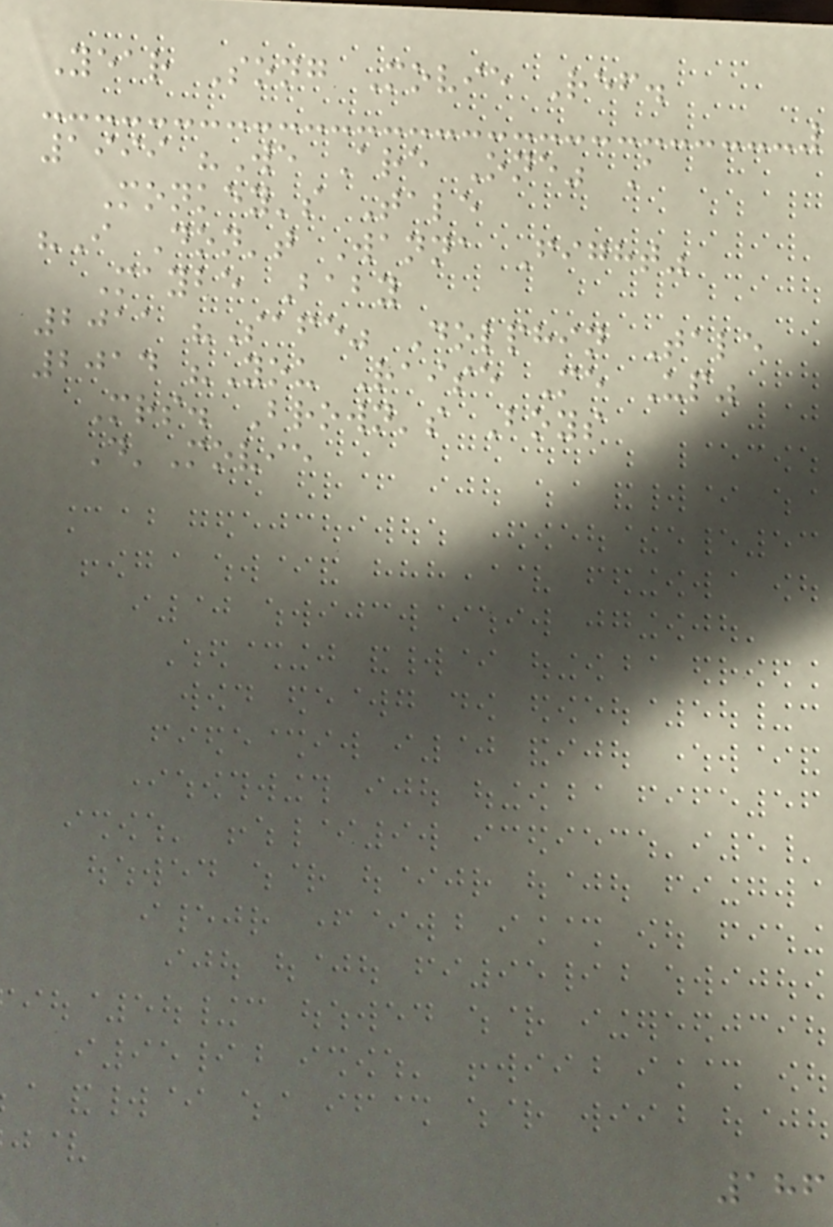Year Song Movie Ref.
1999 "We Are One" A
Monkey's Tale
"I Don't Wanna Fight"
Maybe Baby
2011 "Safe" Dolphin Tale
2014 "You Raise Me Up"
Mrs. Brown's Boys
D'Movie
186
